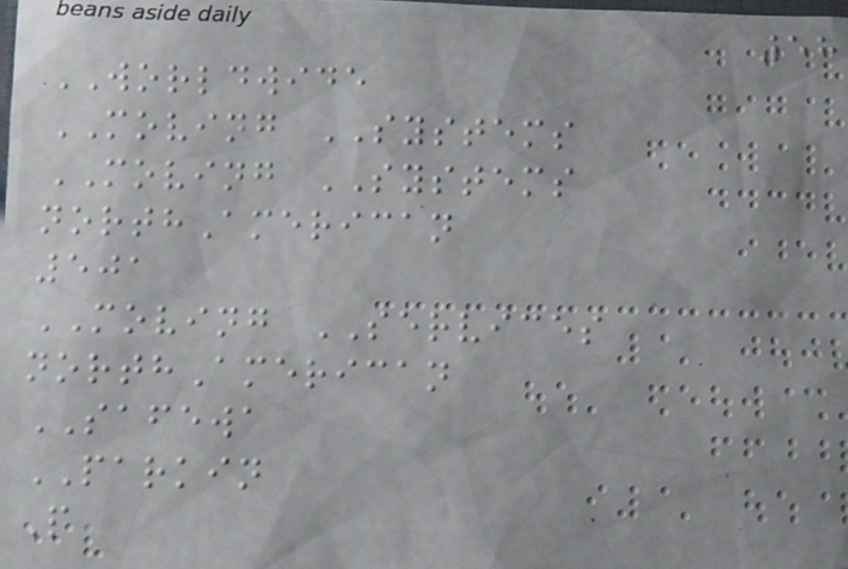58
WORLDWIDE
MOVING SYSTEMS
MOVING SYSTEMS
northAmerican
501
MOVING SERVICES
northAmerican
SAFEWA
PARKIN
P
